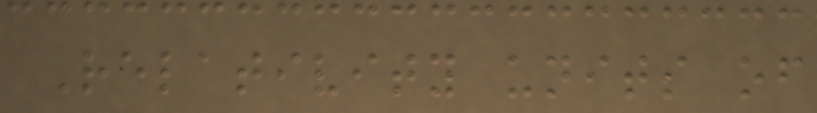Relativity units of
